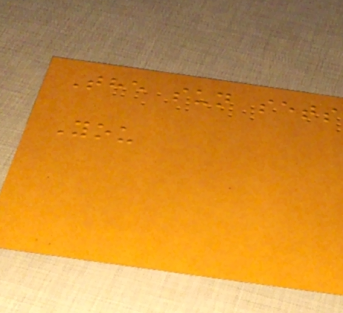The sun sets
You
